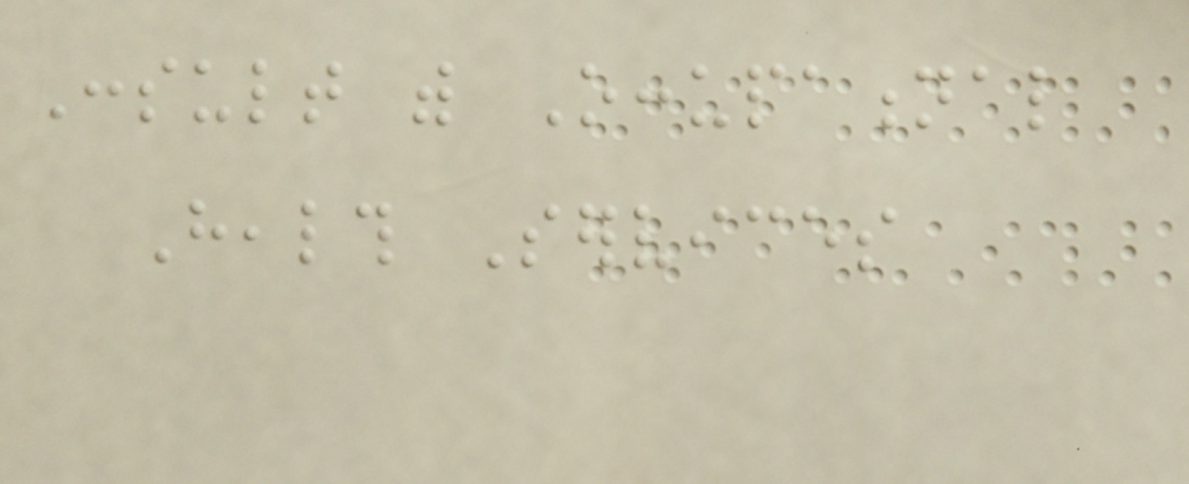Consult with Occupational
Health Services
